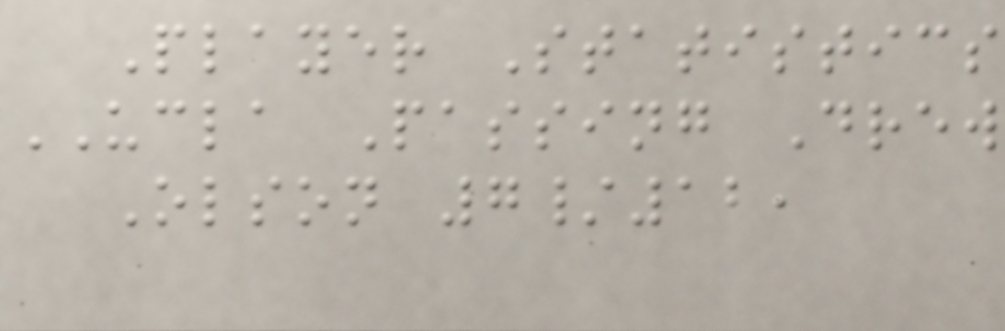Player Statistics
UCLA Passing Drew
Olson 7/12,
